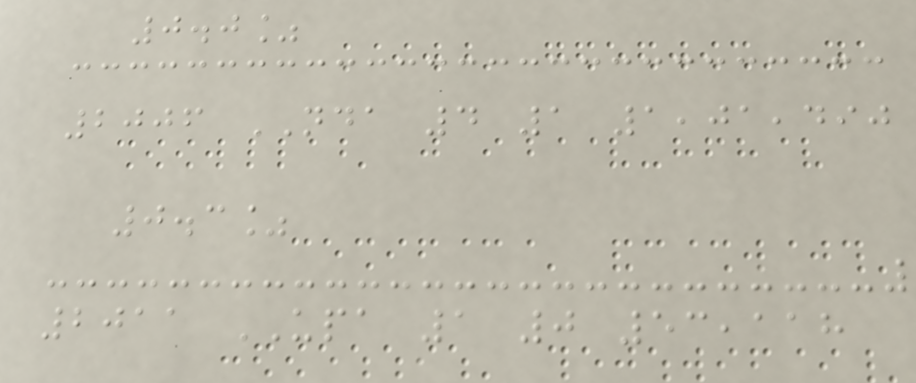0.0%
2006 NDA 4 1 1,01,490
0.3%
2011 UPA 1 0 53,118
